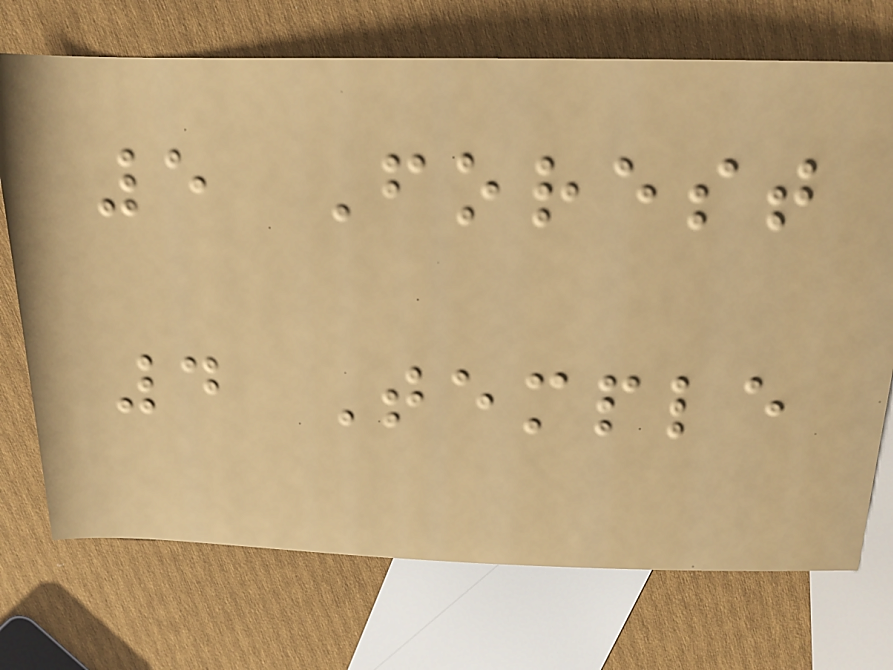5 Forest
4 Temple
